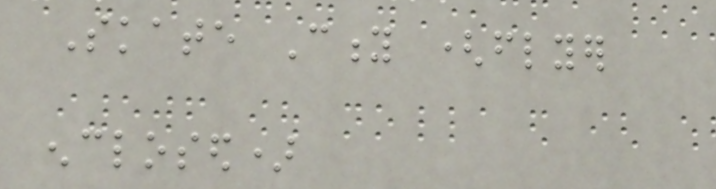Skate City (flyer
enclosed)
